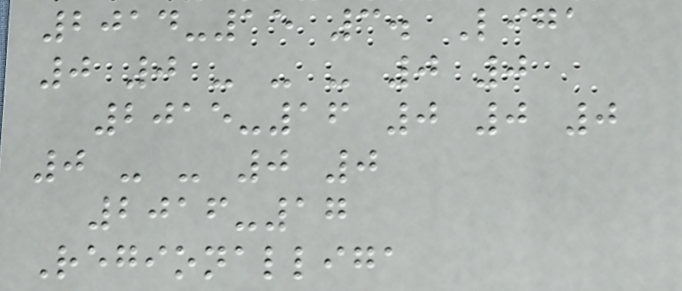2014-15 3. Liga
0 0 - - - 0 0
2015-16 0 0 0
0 - - 0 0
2016-17
Regionalliga
